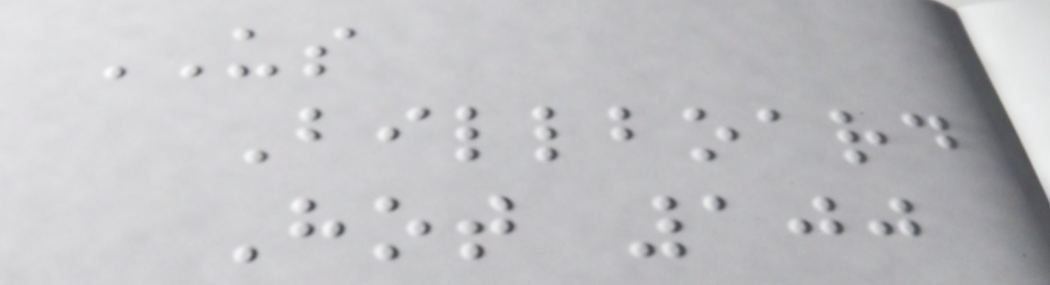US
Billboard
Hot 100
